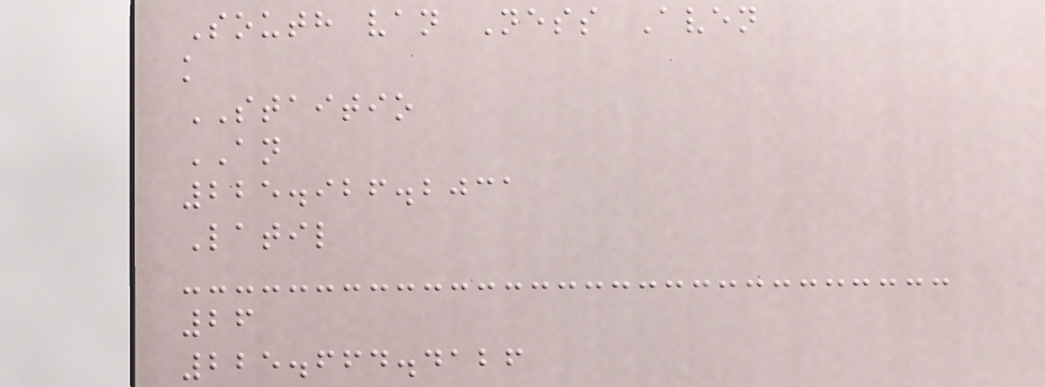South van Ness Aven
k
STAITIO
AN
225.926.2031
Latil
26
225.664.4126
